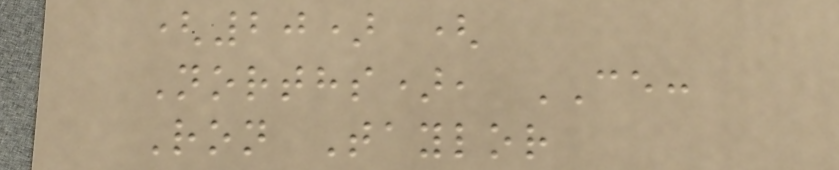(20) (
Norths), CE:
Ron Taylor
